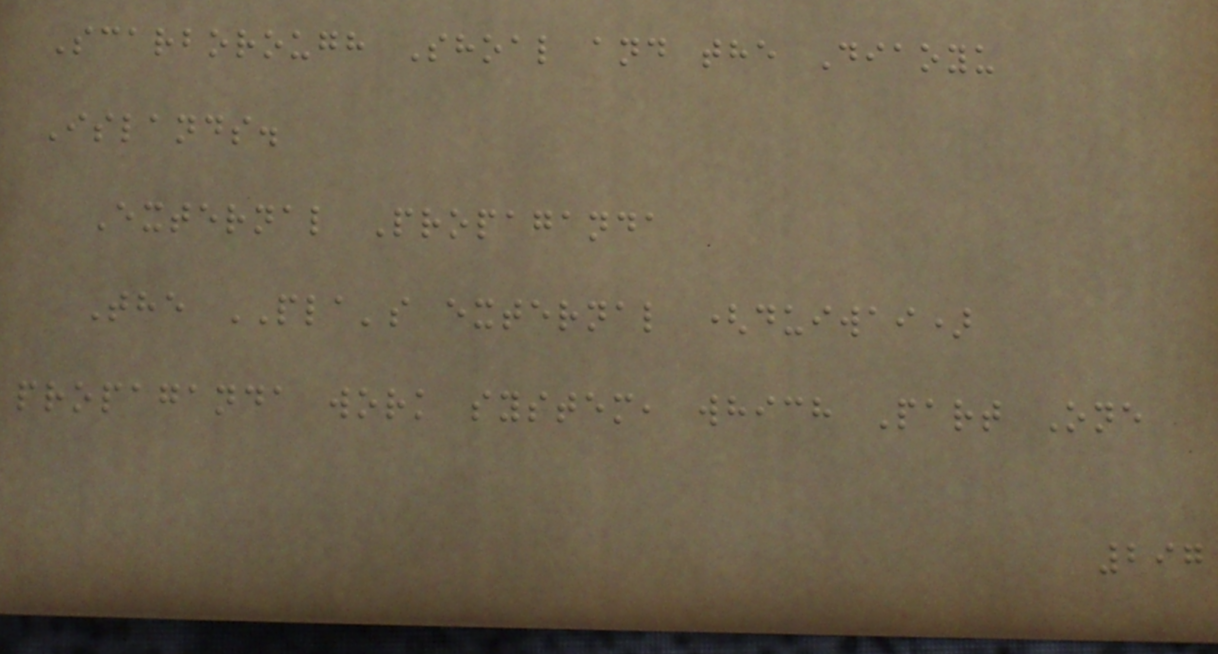Scarborough Shoal and the Diaoyu
Islands.
External Propaganda
The PLA's external (duiwai)
propaganda work system, which Part One
297
